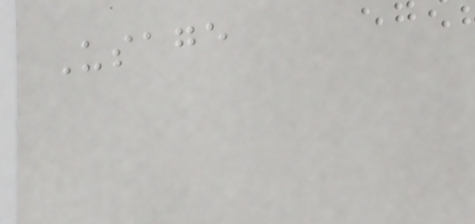Usage
